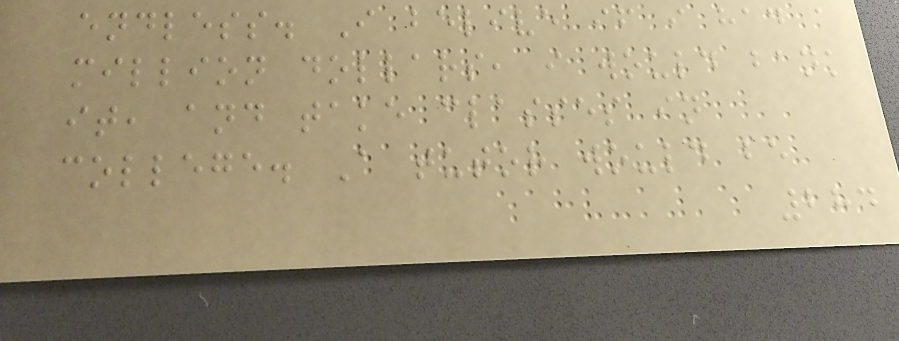endless. I belive if i had a
million dollars, i would bank
it, and take classes in
college. A tutor would be
284
